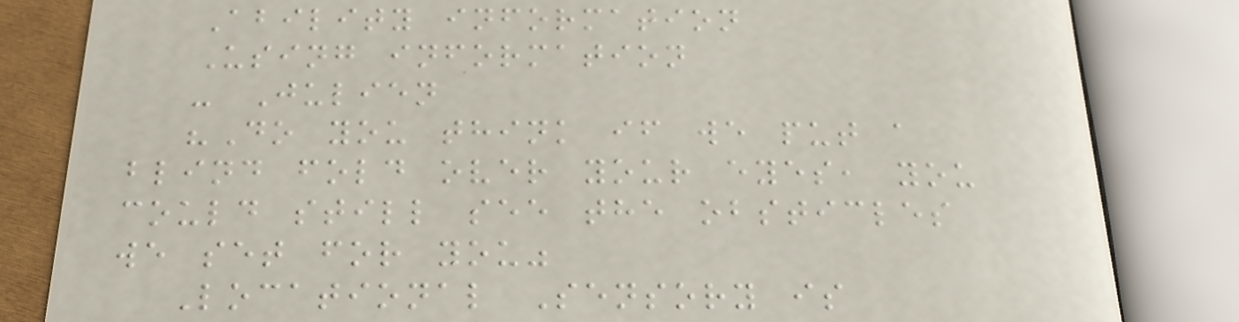Ability information
Using information
- Julien
"Do you think if we put a
blind fold over your eyes, you
could still see the obsticles
we set for you"
Locational Sensory is
